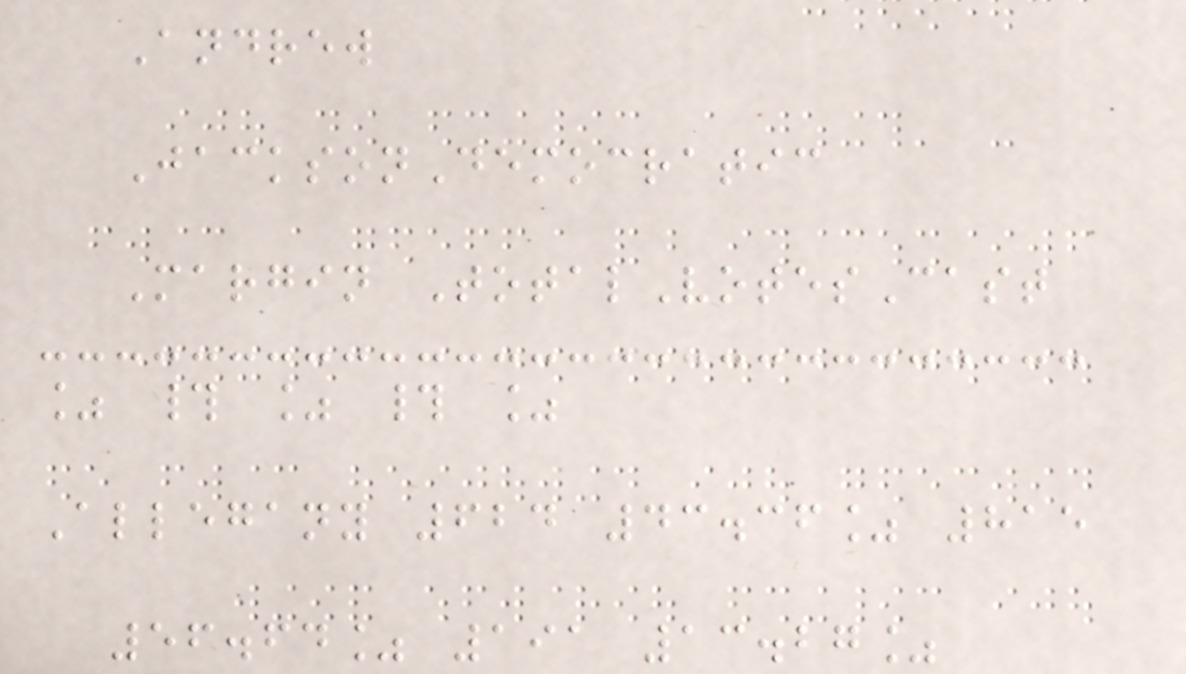Andrew
JacksonDemocratic
Margin TotalVotesCast
% # % # %
Allegany 624 43.36% 815
56.64% 191 13.27%
